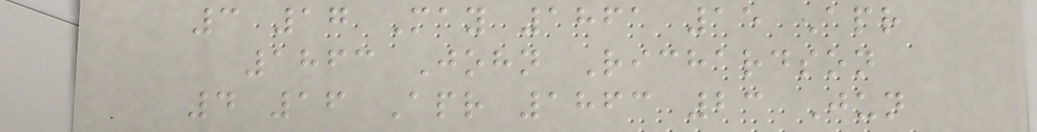3 17 May 1861 15 Apr
1863 John Richardson
4 16 Apr 1863 23 Jun
